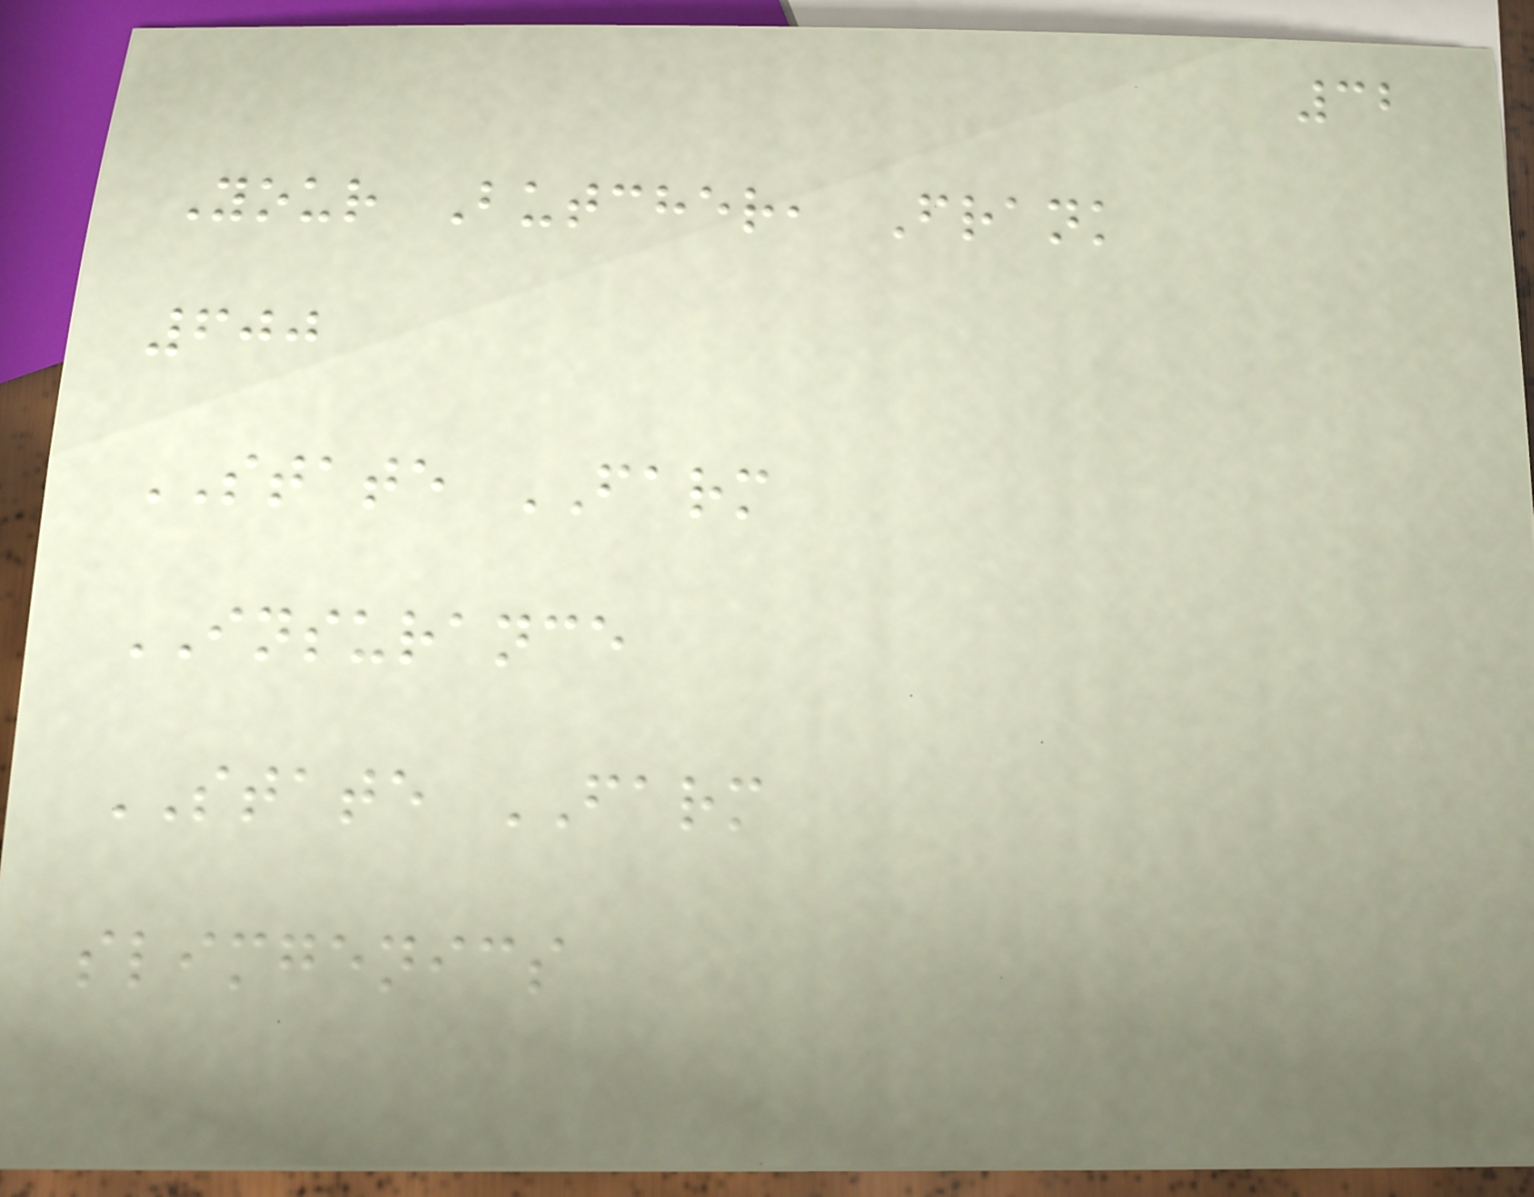32
Your Butcher, Frank
600
STATE FARM
INSURANCE
STATE FARM
slimgenics
